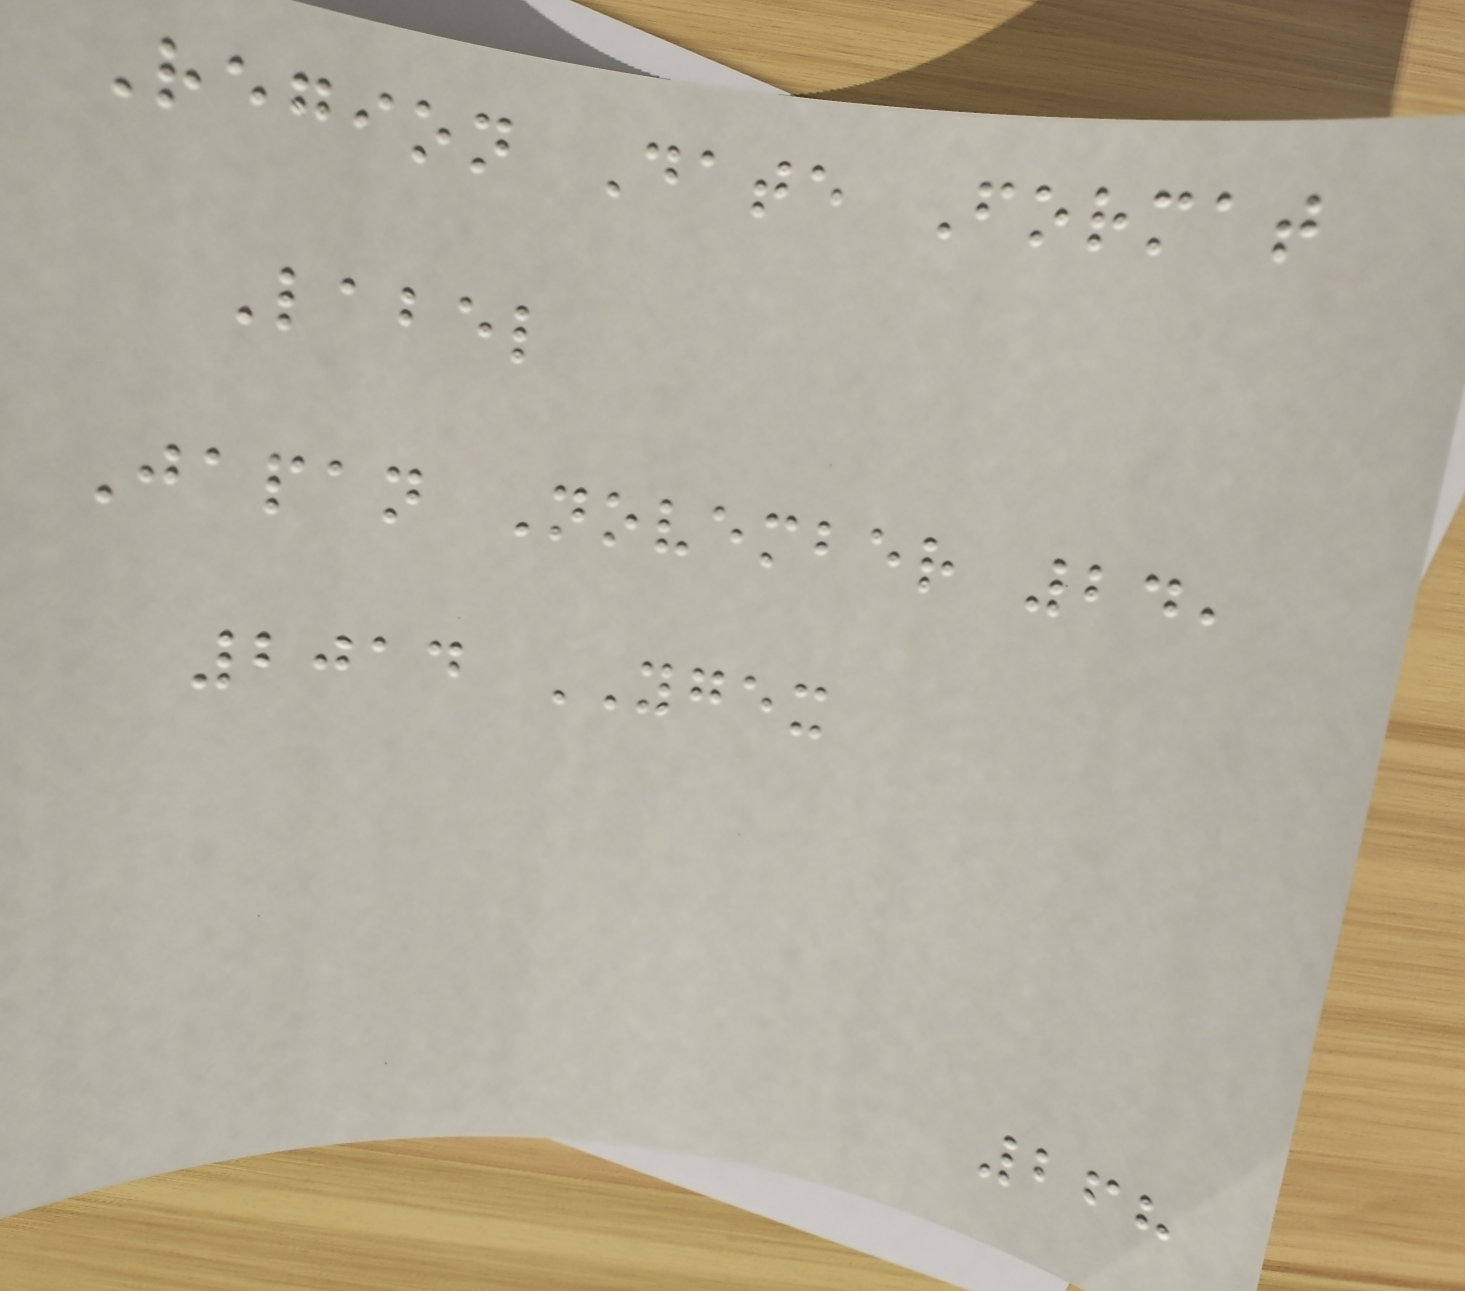Region Date Format
Label
Japan November 24,
2014 YGEX
268
